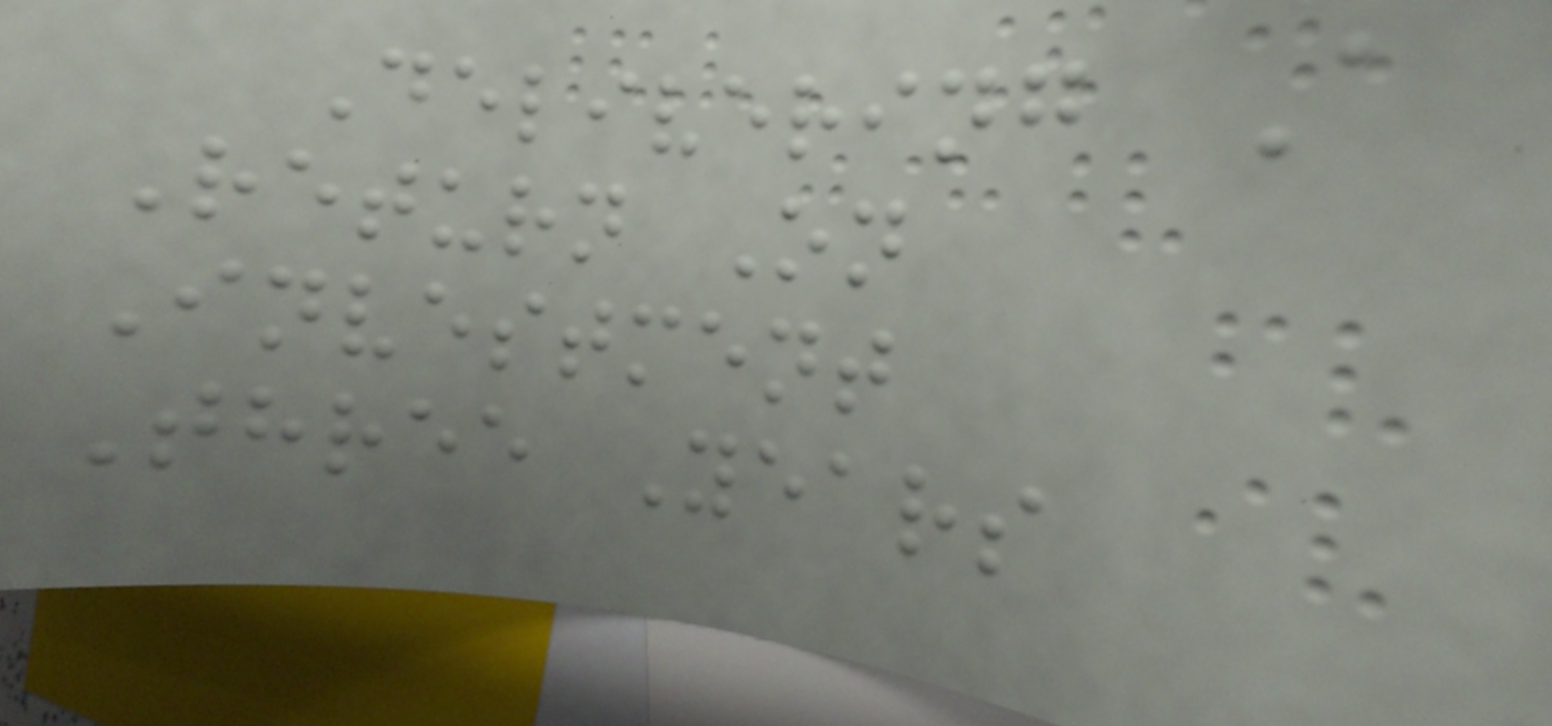Delivering A
Return On
Investment
Three Years
